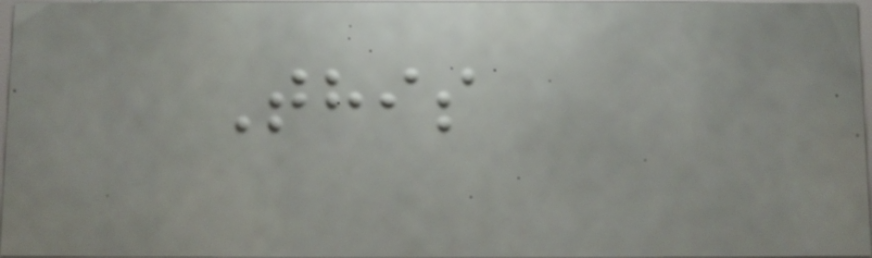This
